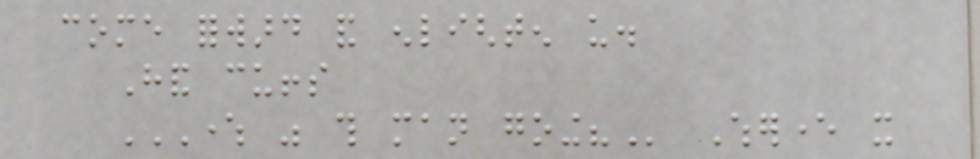come forward and enlighten us.
Hand cuffs
WHERE WAS THIS MAN GOING? Wherever it
